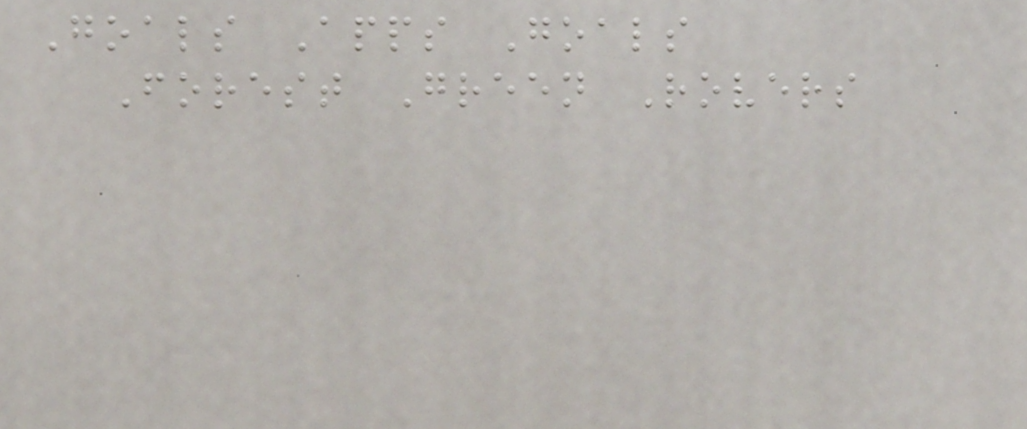Goals Apps Goals
Forest Green Rovers
